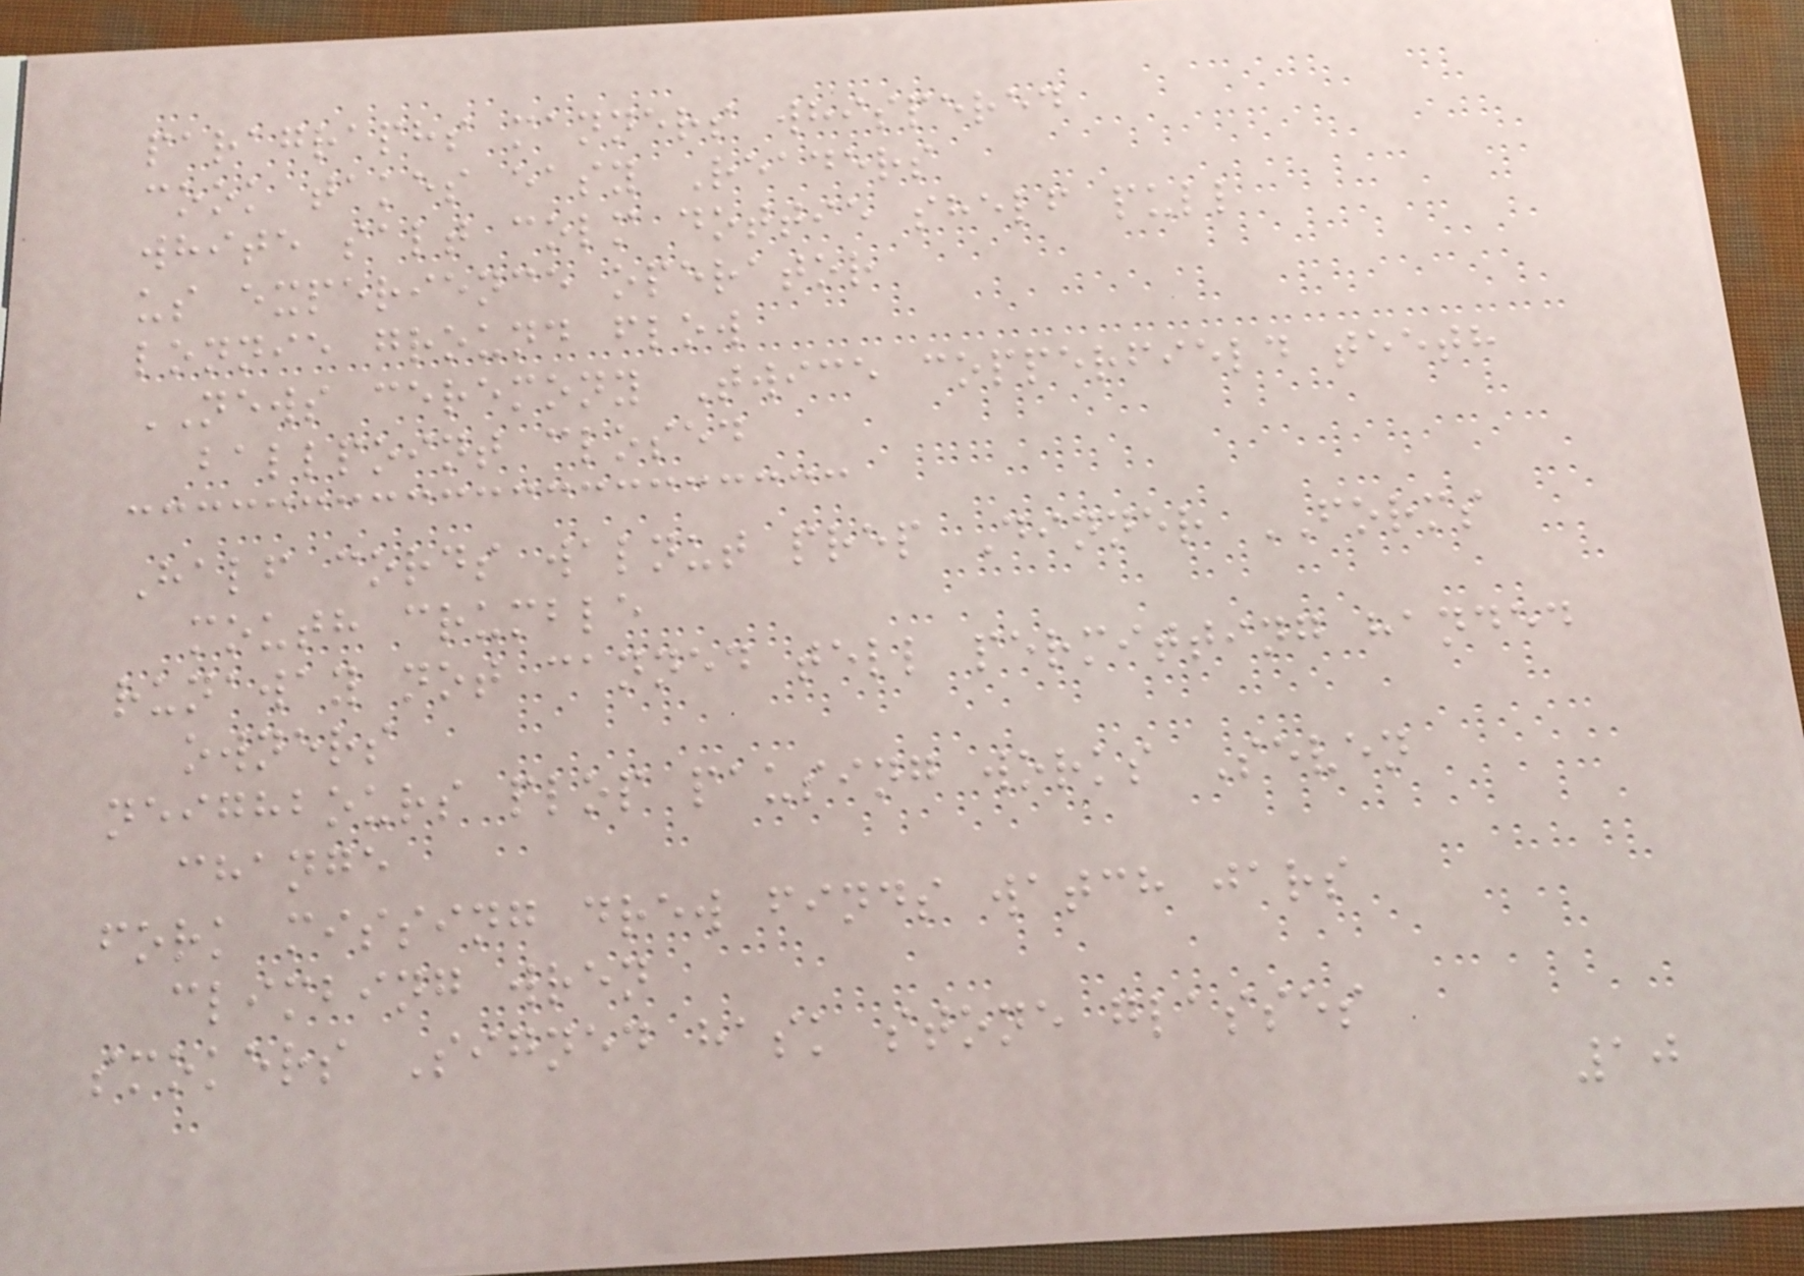paragraphs manners whispered
cook takes easy Readers
white salt colm dottie shelf pull
us experience operator
lonnie ground flow
NEWS ceremony Twice copperfield teeth
ballpoint closed
Half cords walnut prep Dinner FORMS
mouth crumble
runaway not canned tell permitting handed
owners
neighbours plop pausing works Seven
change
fork missing drew finds watch jars
climbing wren
smokers Signed hask stone glasses
10
